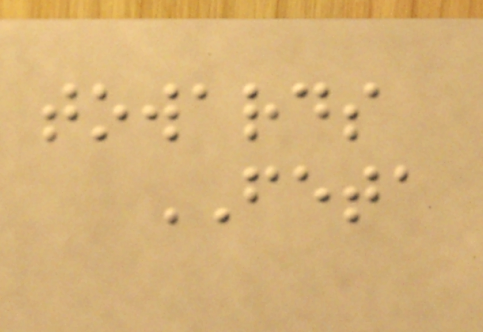towards
FETA
